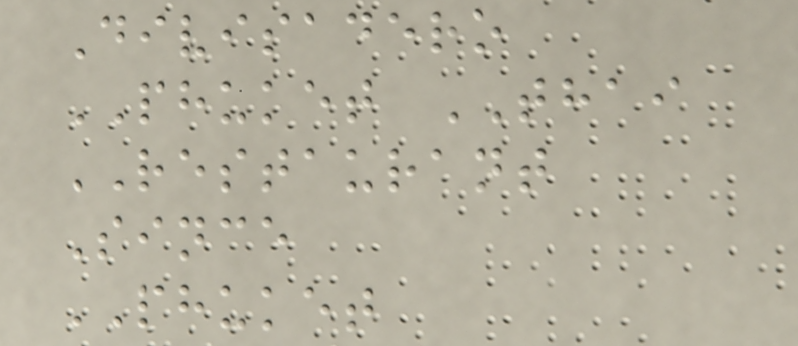Divisadero
PHUKET THAI
RESTAURANT
Since
PHUKET
